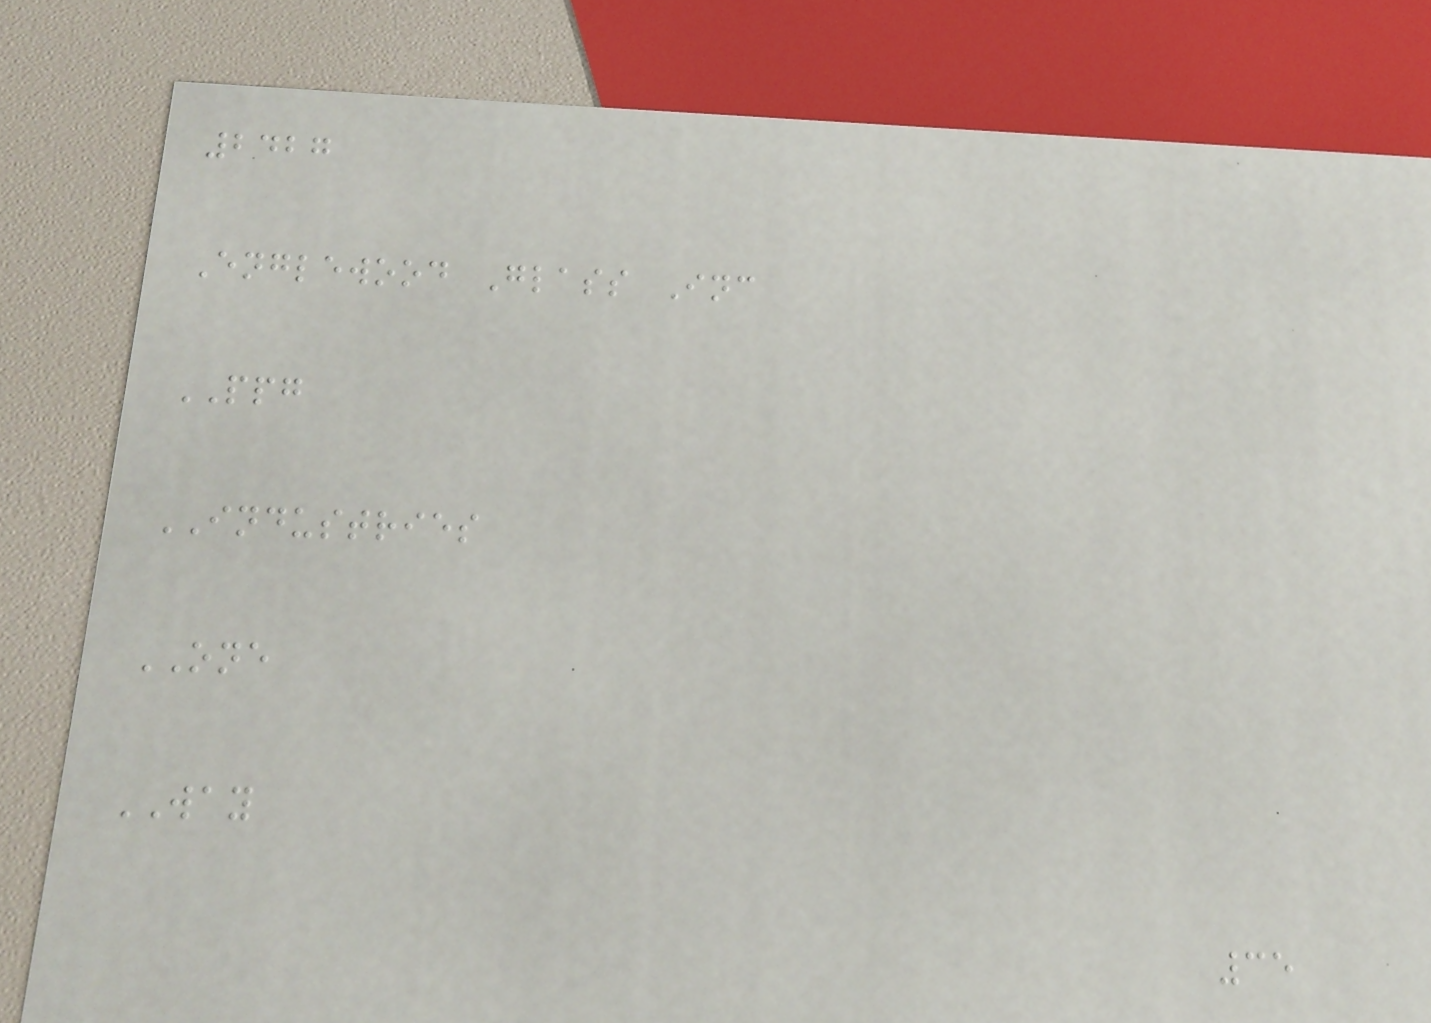2427
Englewood Glass Inc
PPG
INDUSTRIES
ONE
WAY
35
